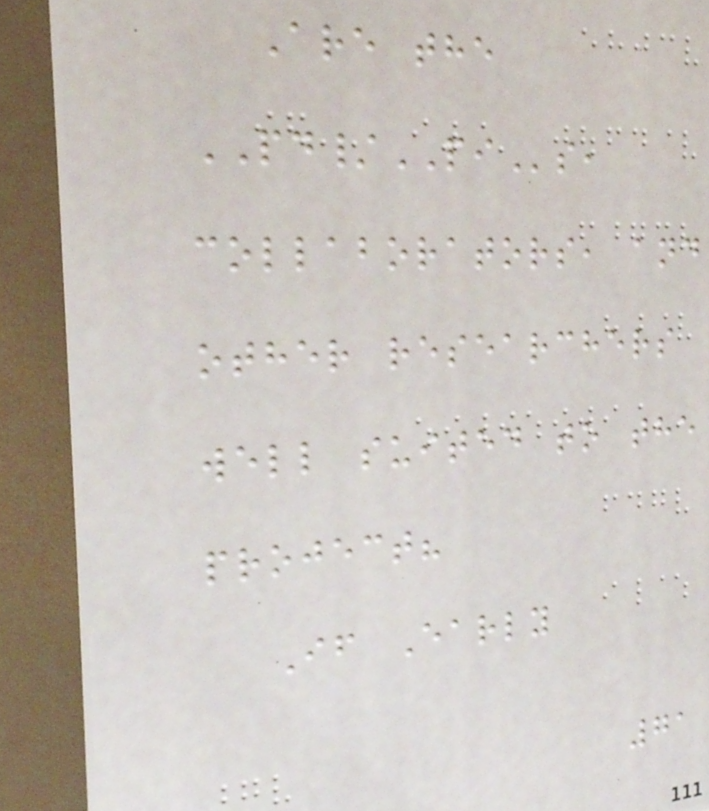Are the
PD/PIs,
collaborators, and
other researchers
well suited to the
project?
If Early
71
